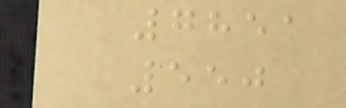7851
550
